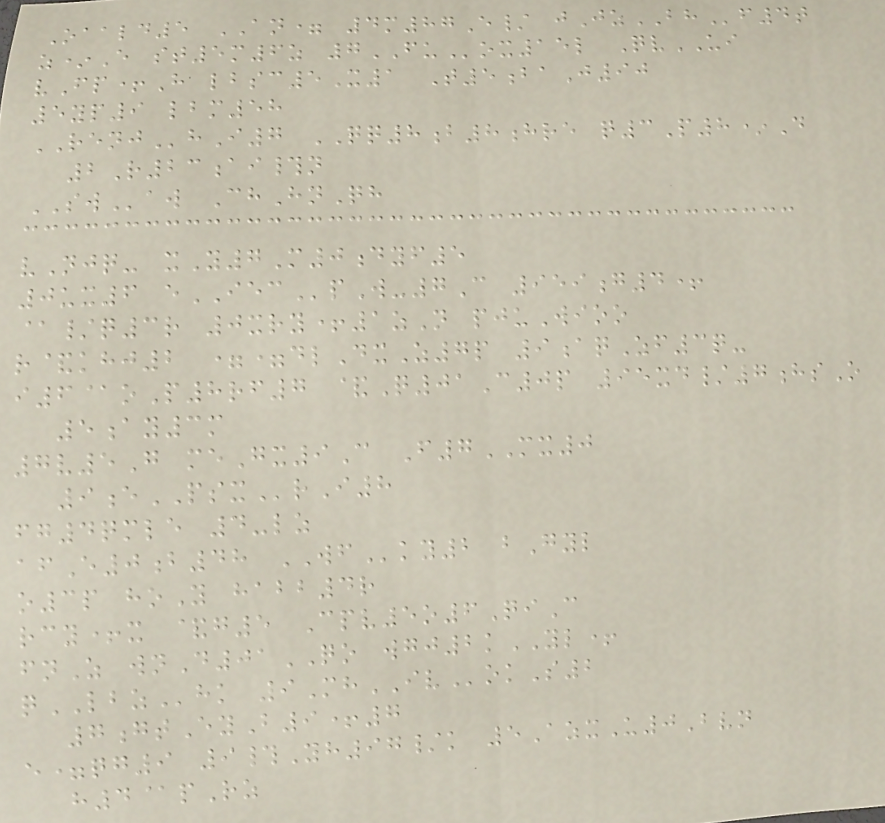Oaald5 AN= 4m87E/ jJzBHf4t
z*E st5m6z 7FUox15l QvUI
vFp+H lbsc5X1 T5baJ90
5yp9 lbm58
RENJhI7 QQ8b8hre q3P8*D
2R23ai#n
SWaw ChHnQh
vNjq- xY7M0dyf5
0ux6 eIECpW-7C 959g4+
@/q3r 0xry+1zN pjuWioo
r&khj2 ==dlDxZ7p 9aqZf3q-
i6@oP8rf7 &Q01C0p 95xd/7hsO
5ay3m
7v5G meGx9C F7MX0
9ePSXrI8
fg4qmle 4-lz
afE0b48 WFky2 bGyl
o3p hoY habb4r
rcy+x &g5 Cpv5o6QiC
fnZ wnD01QO wgj2kYL+
qLBZhk 9MhIVokS2
7gtEyB9+7
e=qg9 9#Yh97/k 5AzxU0Bvn
h4@pRz
